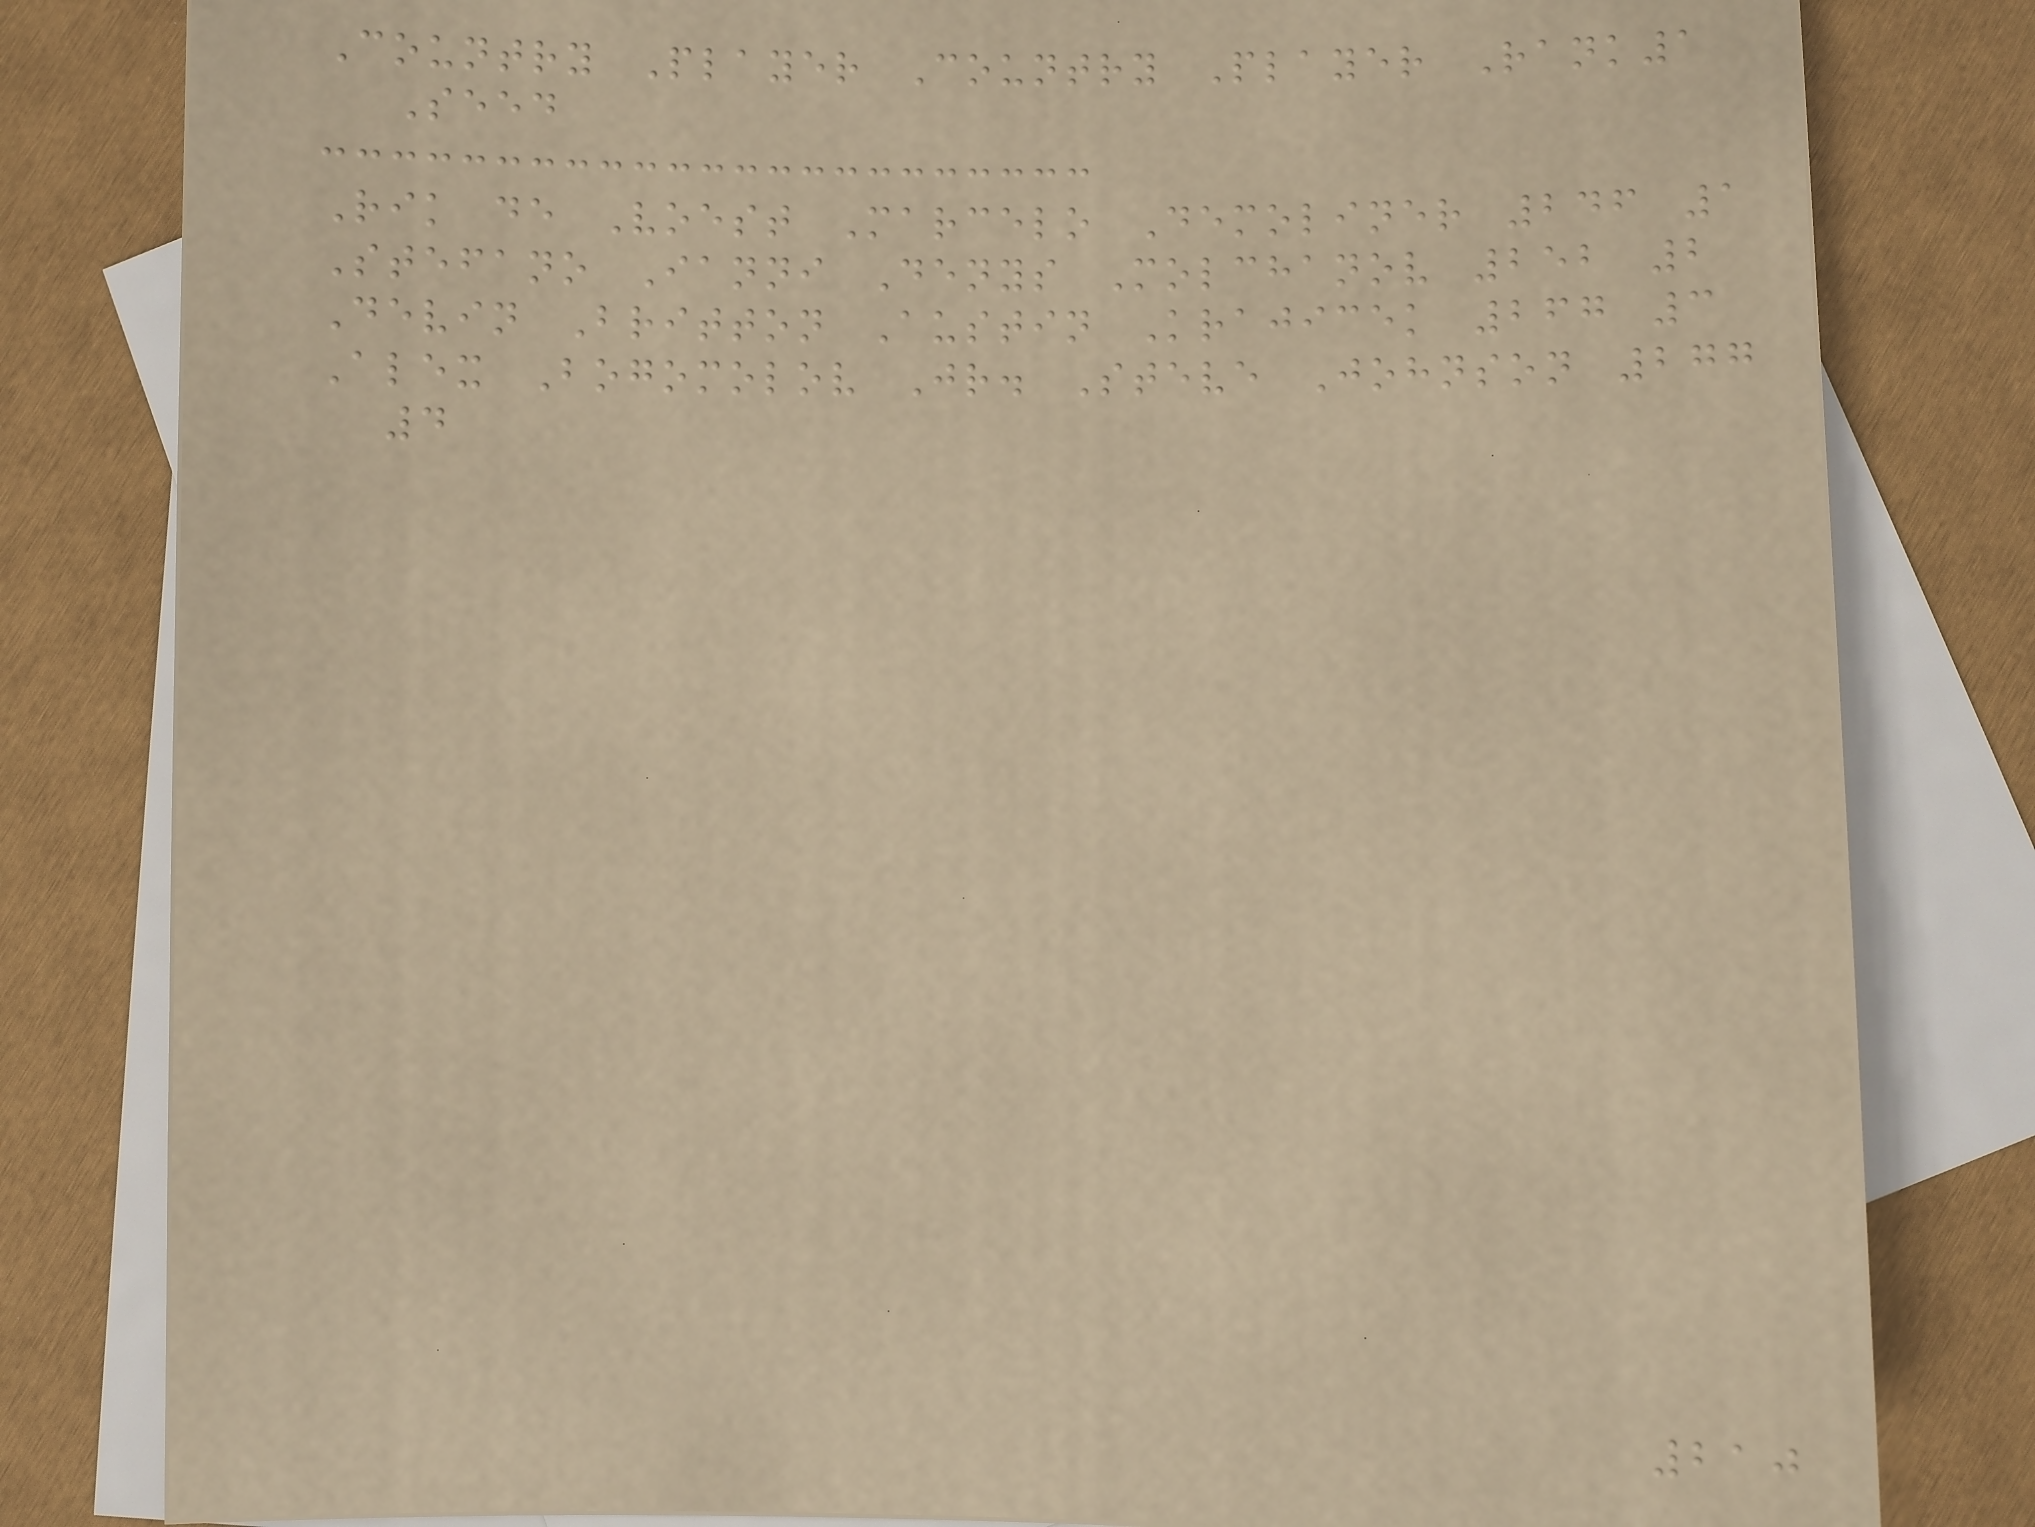Country Player Country Player Rank1
Seed
Rik de Voest Marcelo Demoliner 246 1
Stefano Ianni Denys Molchanov 252 2
Devin Britton Austin Krajicek 267 3
Alex Bogomolov Jr. Steve Johnson 277
4
210
